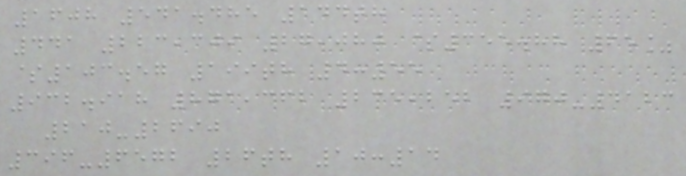1608 541.485 144th
441 223,309 27,080 $355.88 65%
$103.57 199th 4:55
932.918 871,362 235,252 970-4123
210-2690
396-6572 26th 10:14
